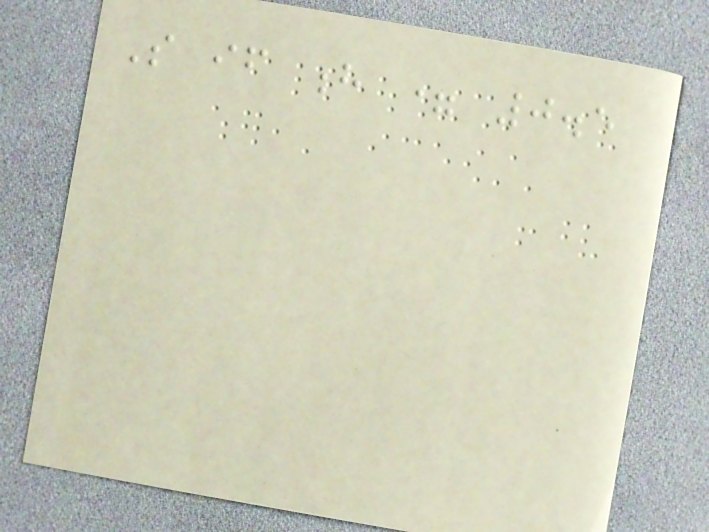So if h = 0.5
